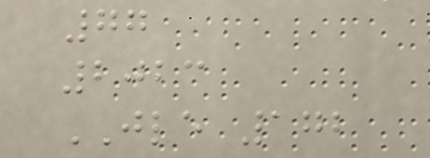77
2023
JLE 172
